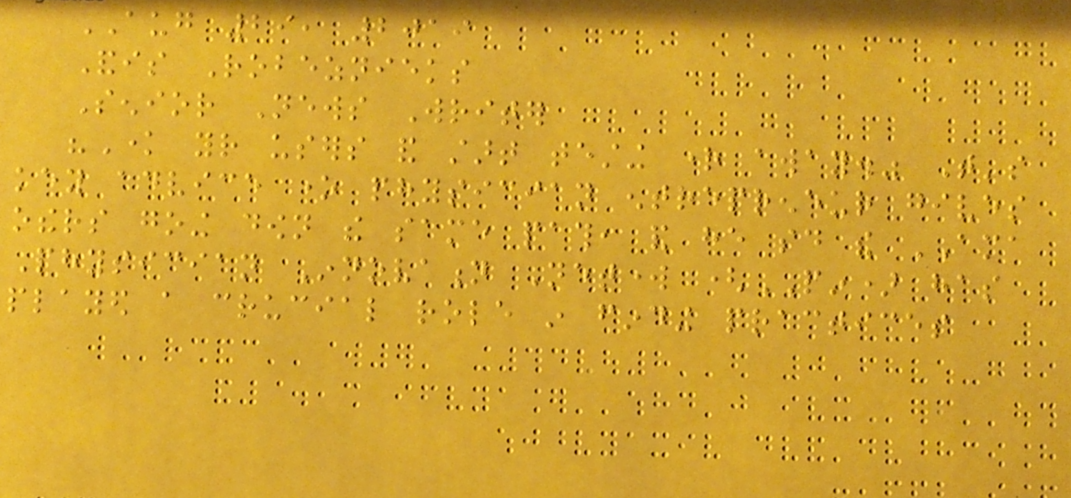AUG 29, 2019
Andis Robeznieks
Senior News Writer
"Know your users and start testing right away." That's
key advice one physician entrepreneur gives
others going down the same path, and he said the AMA
Physician Innovation Network (PIN) has
played a crucial role in finding practices
